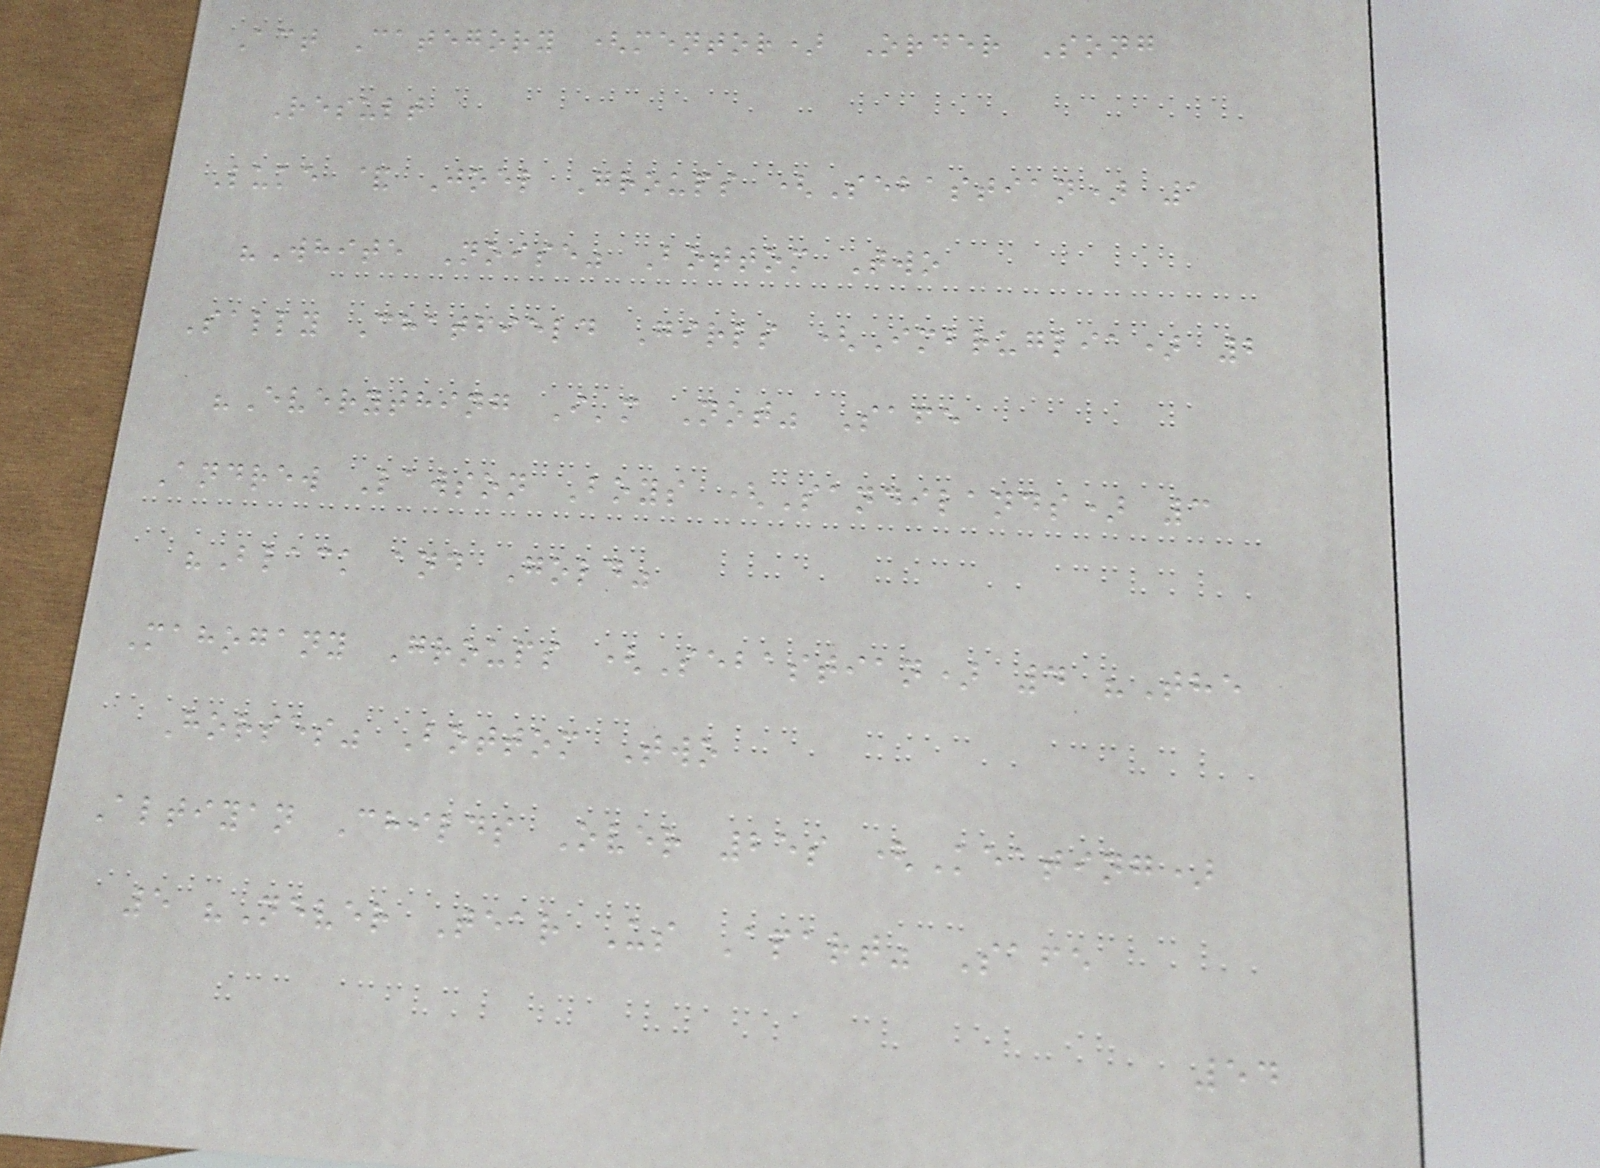Act Category (mentor) Order Song
Result
Luke & Joel Groups (Sebastian) 1
"White Noise" Bottom Two
Sally Chatfield Girls (Imbruglia) 2
"Everything I'm Not" Safe
Andrew Lawson Boys (Sandilands) 3
"Black and Gold"
Mahogany Groups (Sebastian) 4 "The
Horses" Bottom Two
Altiyan Childs Over 25s (Keating)
5 "Never Tear Us Apart" Safe
54
